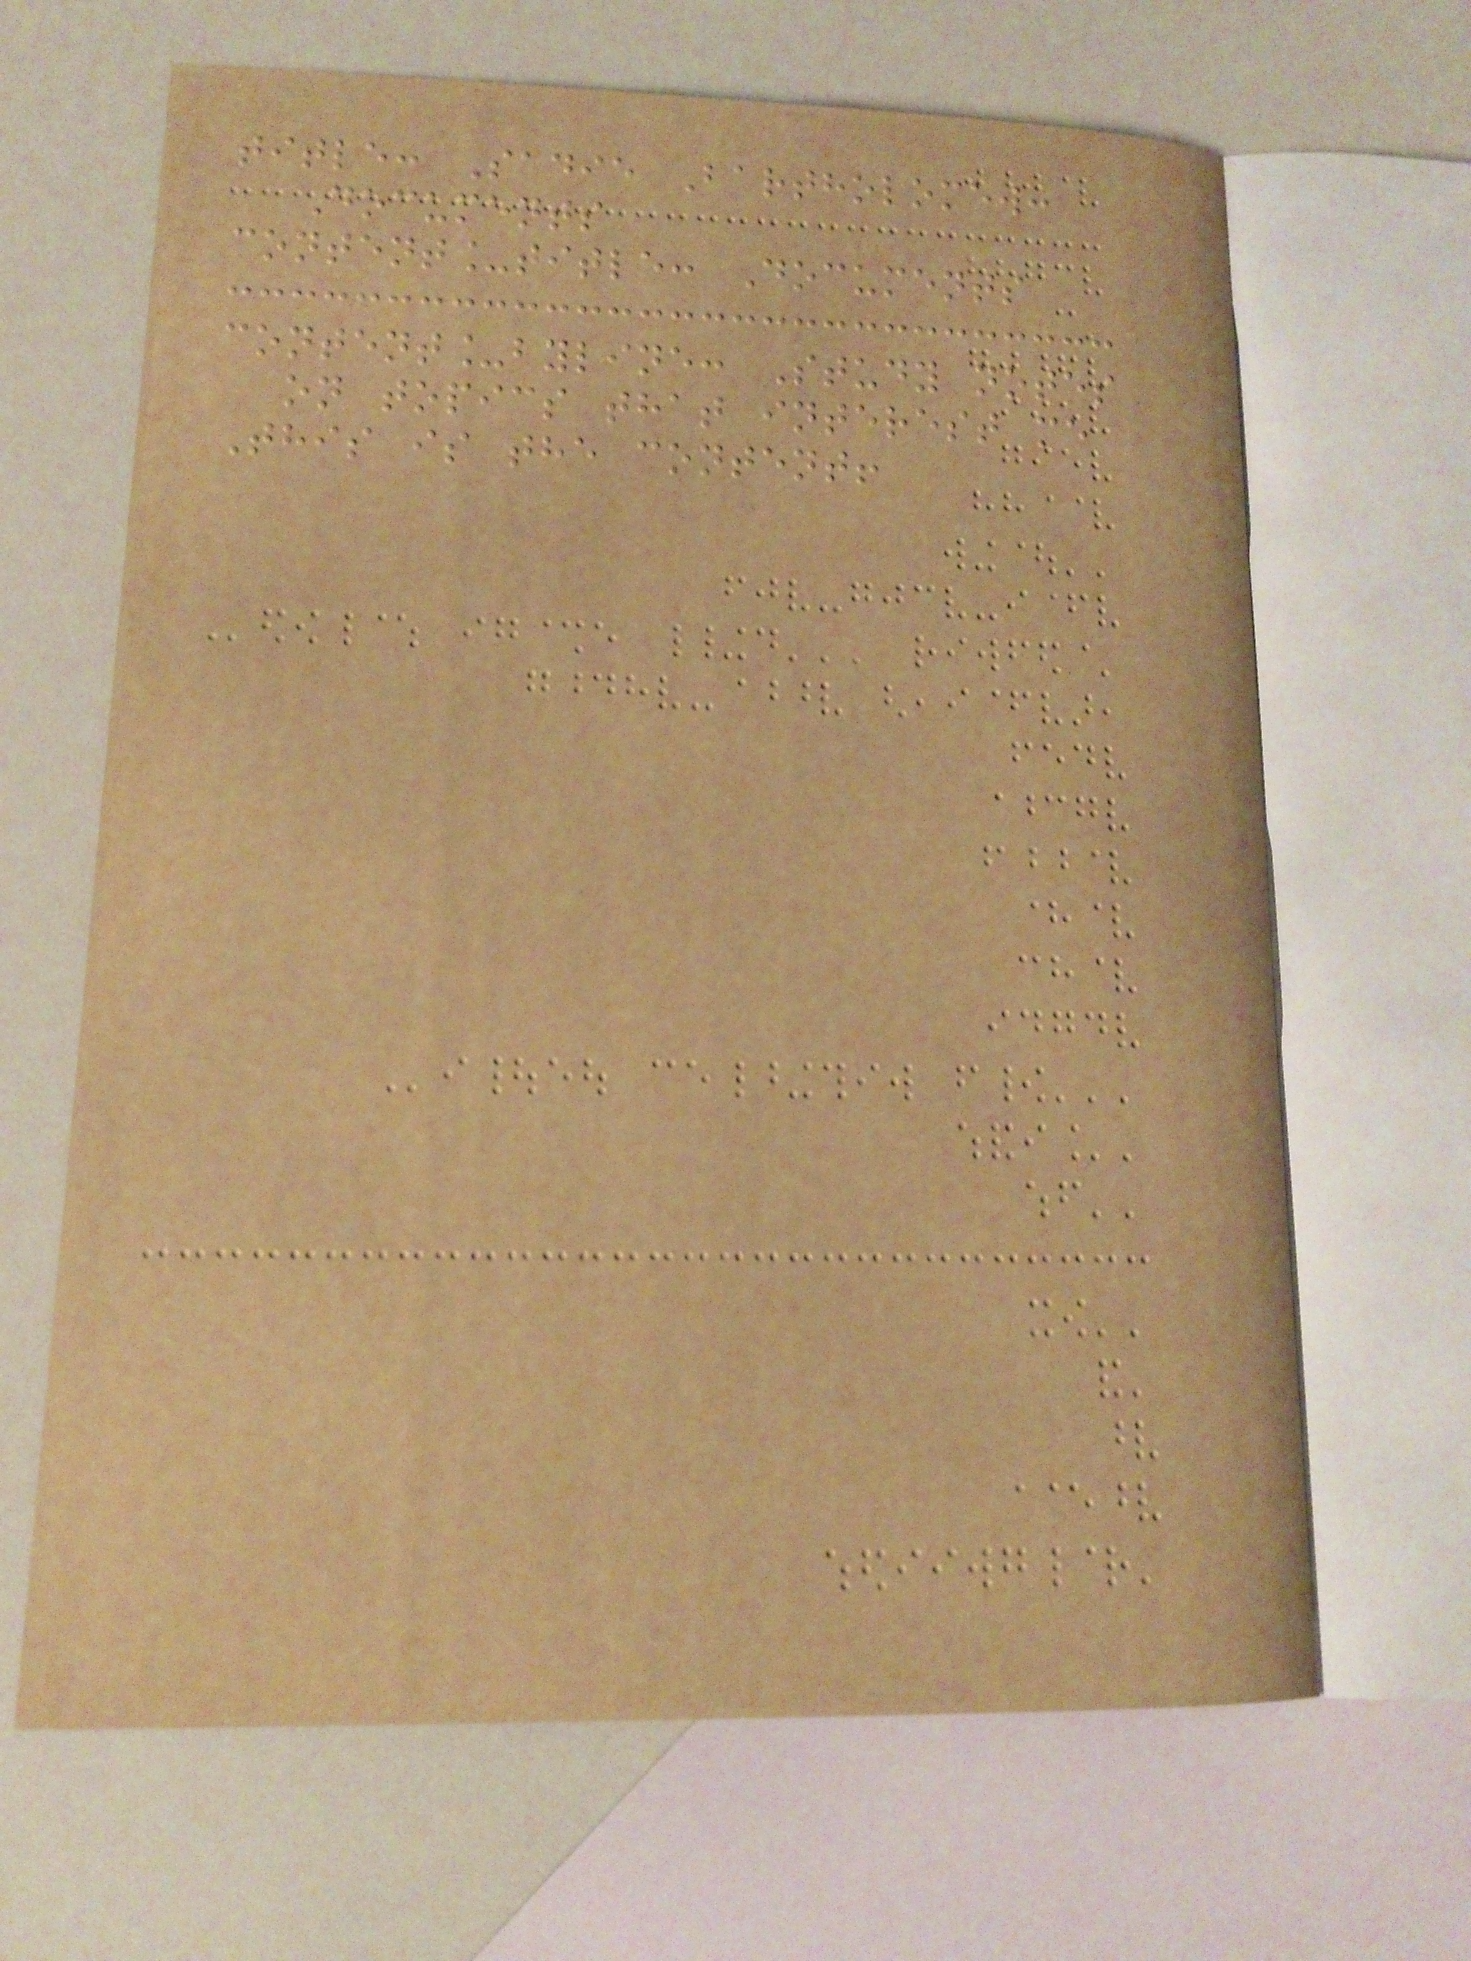title: Sadie Bartholomew:
Documents
content_title: Documents
content_byline: Study notes
on topics that interest me
This is the content!
